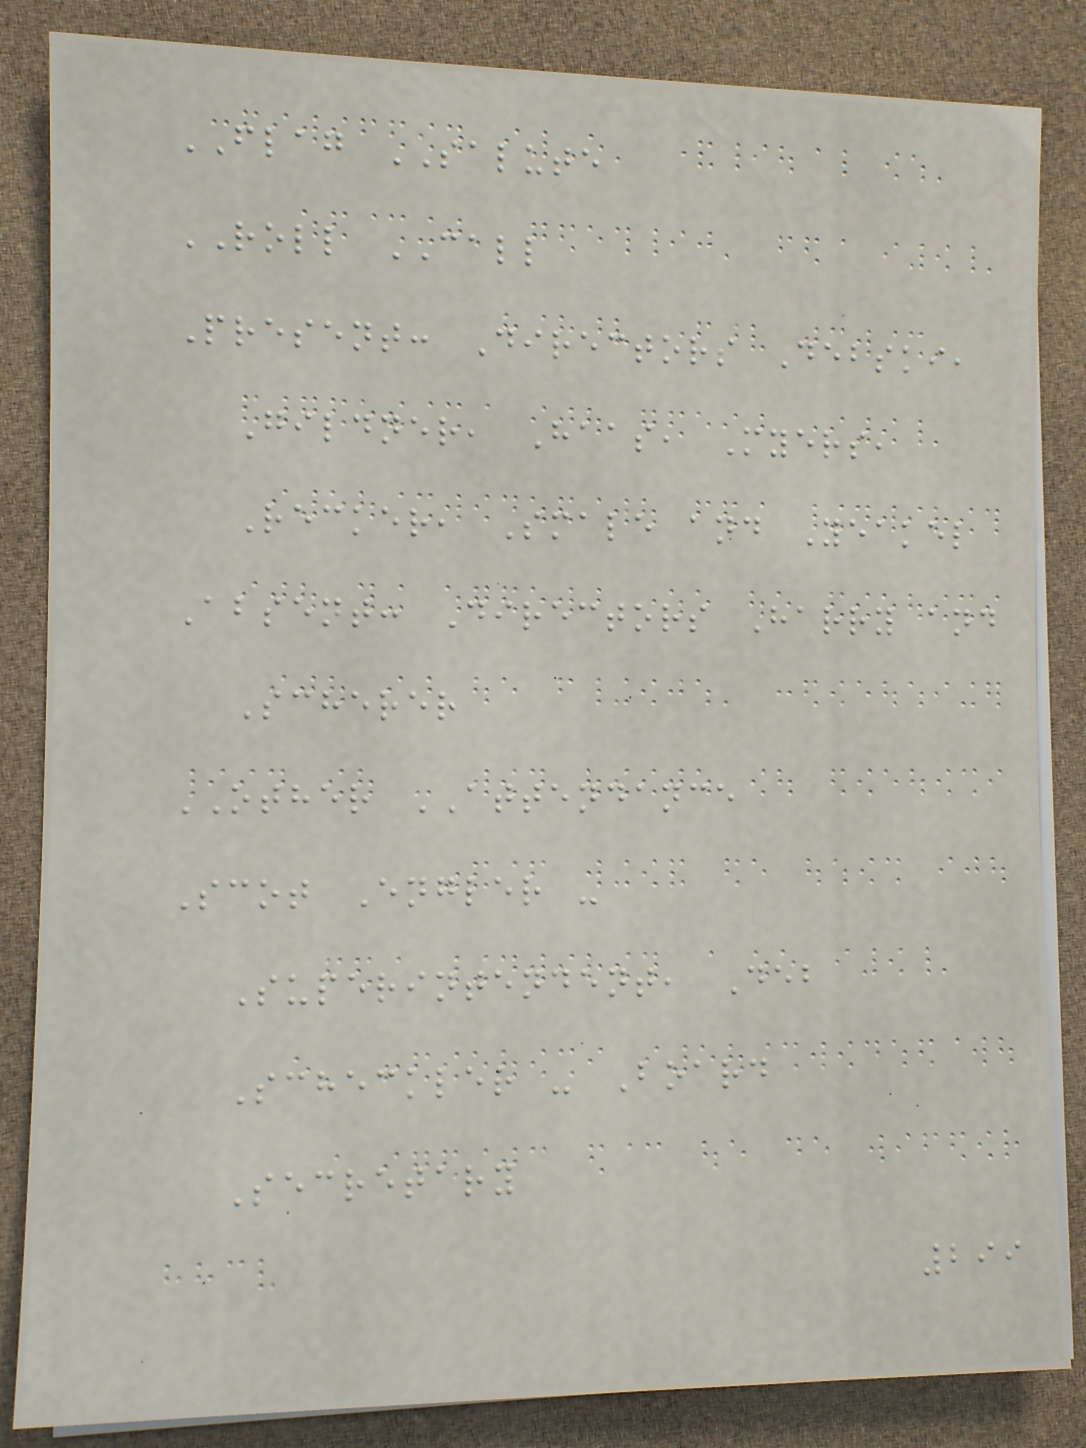FLAG SALUTE
ROLL CALL
Present: Directors Debski,
Gildner, Haas, Myers,
Recker, Smale and Yeakel
Absent: Directors Harry and
Scherer
OTHER ATTENDANCE
Scot Engler -
Superintendent, Deb
Scheckler - Board
Secretary
299
